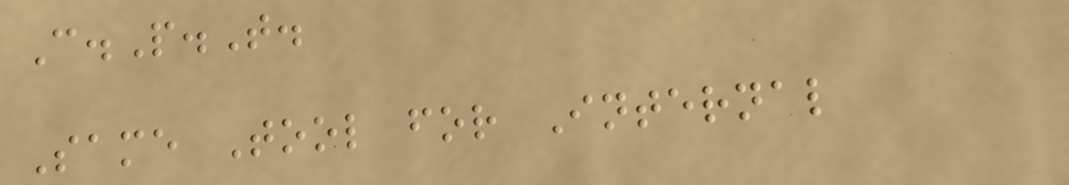C.P.T.
Same Tool for Internal
